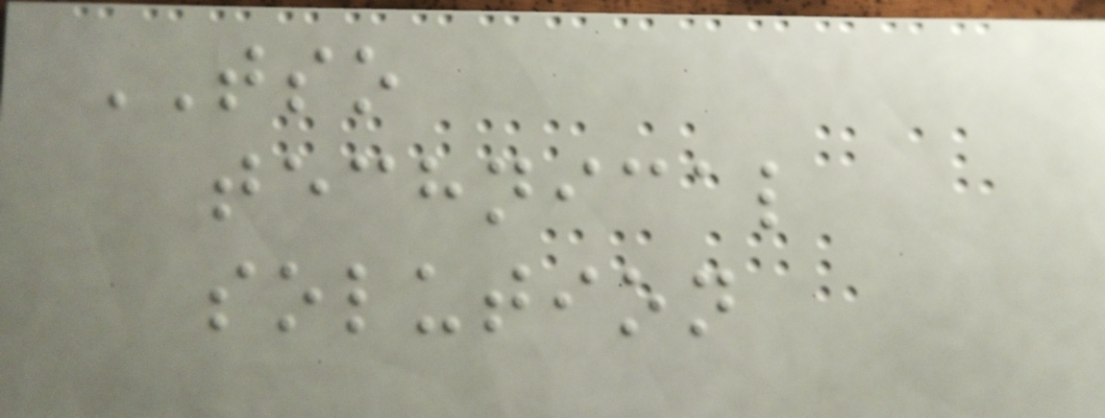TSO
technical
solution
